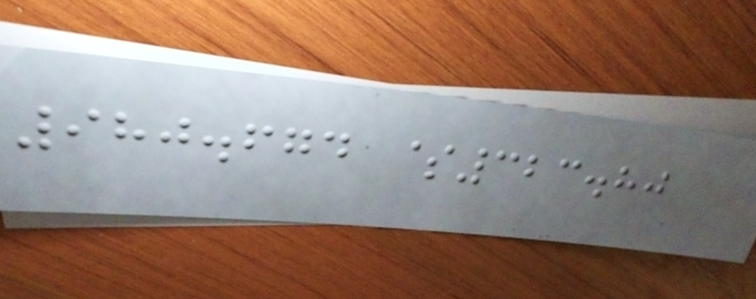980.674 $323.80
